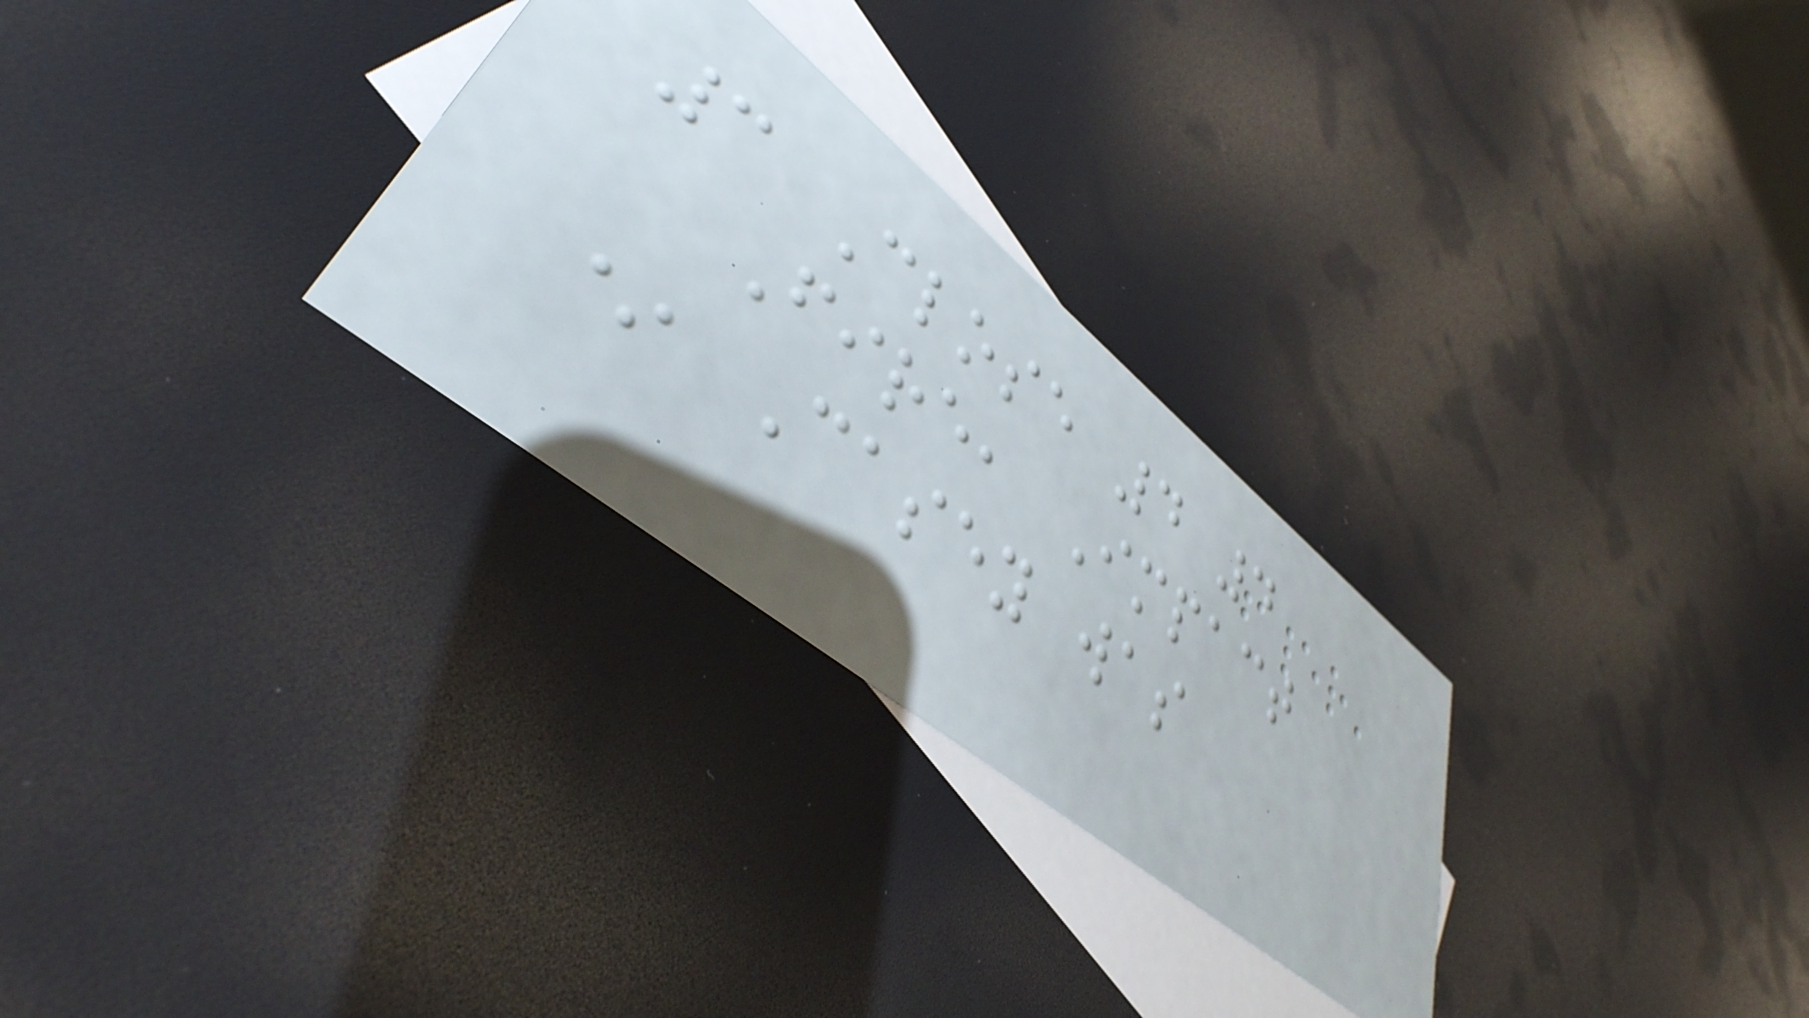3 Close 4 4
Fire, Impact
* Casey was
